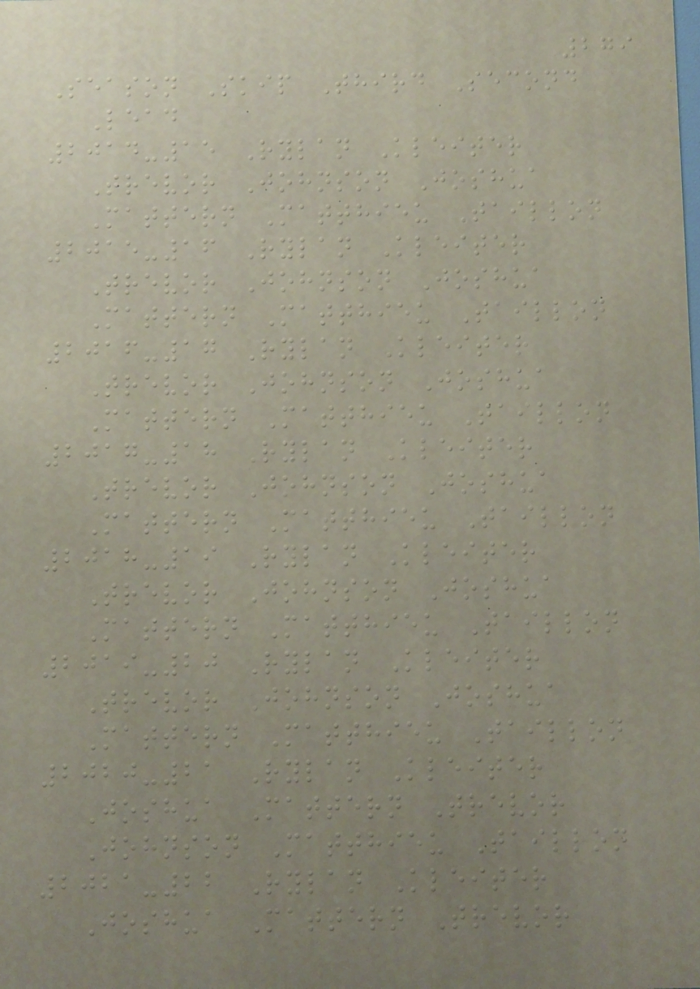279
Season Skip Third Second
Lead
2014-15 Rylan Kleiter
Trevor Johnson Joshua
Mattern Matthieu Taillon
2015-16 Rylan Kleiter
Trevor Johnson Joshua
Mattern Matthieu Taillon
2016-17 Rylan Kleiter
Trevor Johnson Joshua
Mattern Matthieu Taillon
2017-18 Rylan Kleiter
Trevor Johnson Joshua
Mattern Matthieu Taillon
2018-19 Rylan Kleiter
Trevor Johnson Joshua
Mattern Matthieu Taillon
2019-20 Rylan Kleiter
Trevor Johnson Joshua
Mattern Matthieu Taillon
2020-21 Rylan Kleiter
Joshua Mattern Trevor
Johnson Matthieu Taillon
2021-22 Rylan Kleiter
Joshua Mattern Trevor
